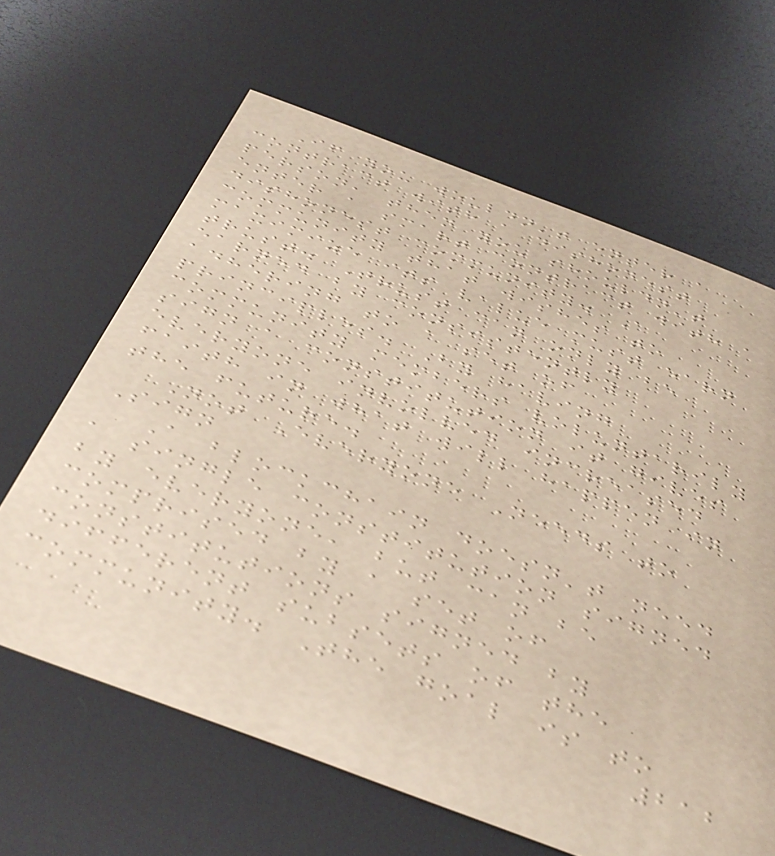If you wouldn't enter a
contract with a dishonest
person, then you shouldn't
enter a smart contract with a
dishonest community. A
community that wishes to
maximize its value must earn
trust. Trust can only be
earned by consistently
adhering to a set of
principles. By having
community members voluntarily
sign a constitution it gives
everyone involved increased
faith in what will happen in
the future.
Not Everyone Needs to
Sign
A blockchain doesn't need
a single constitution signed
by everyone, but can be
comprised by a set of
constitutions signed by
different subsets of the
community. The goal is to
212
